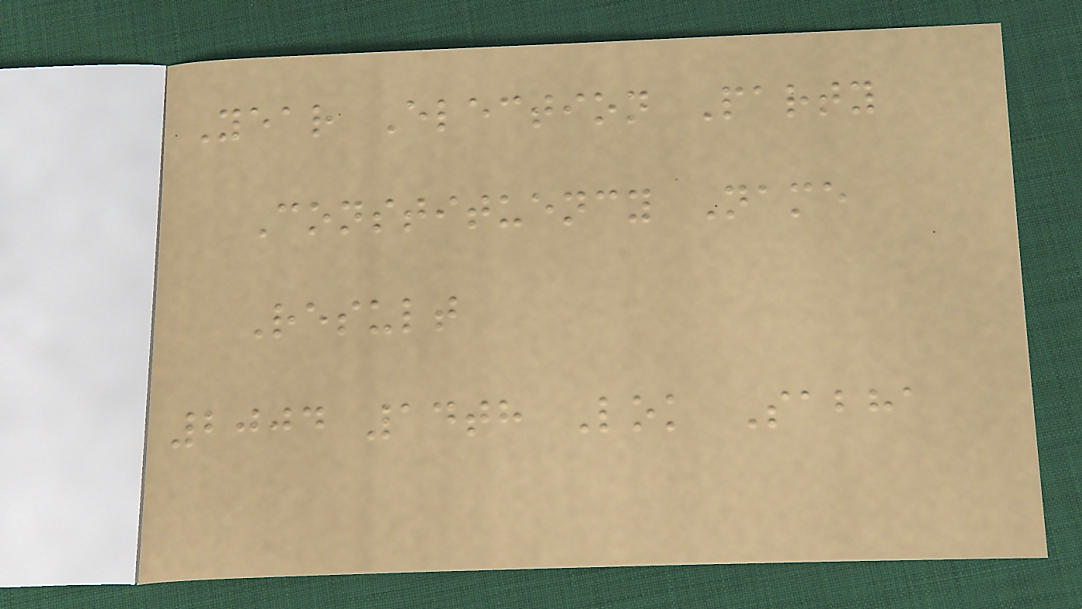Year Election Party
Constituency Name
Result
2004 14th Lok Sabha
